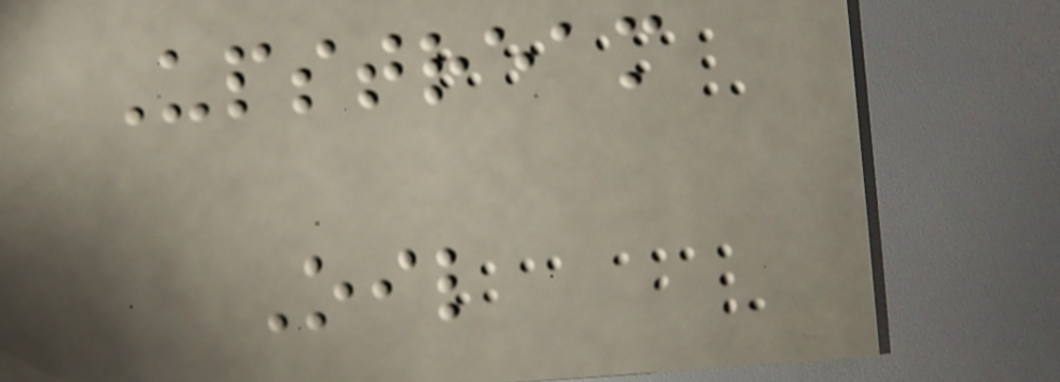Upstream
Oil
